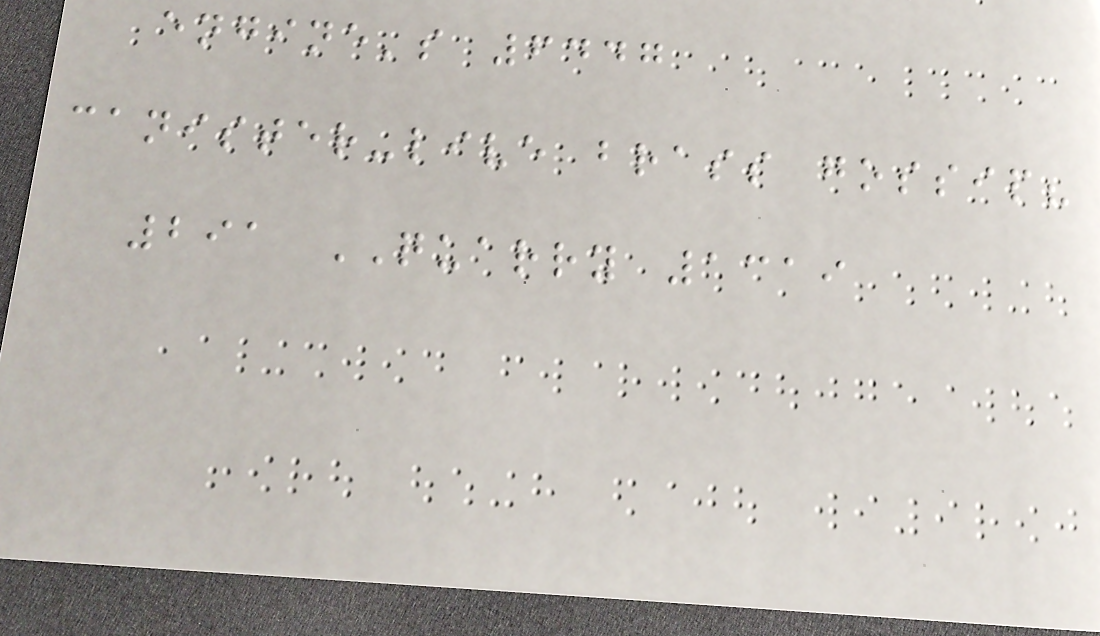engine's 6447
canister-live brass gossip?
291 QUARRY 1319
